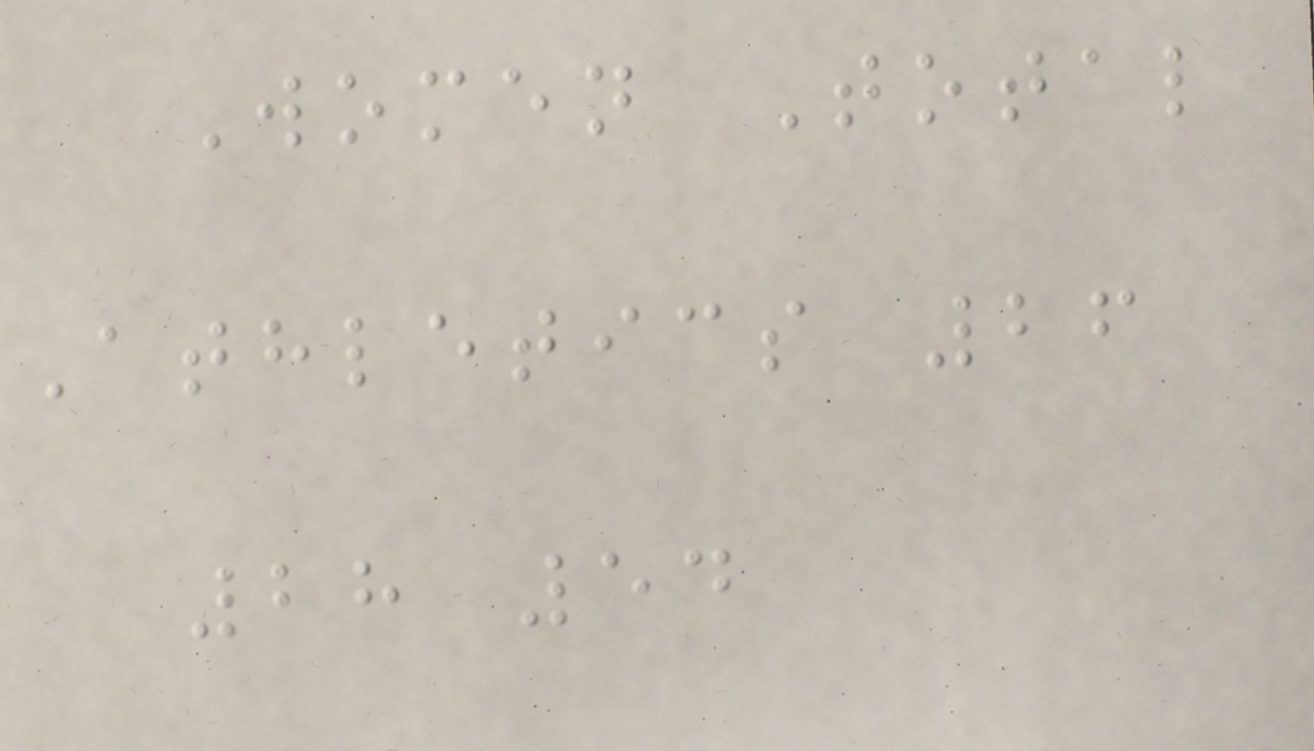Women Total
Athletics 26
28 54
